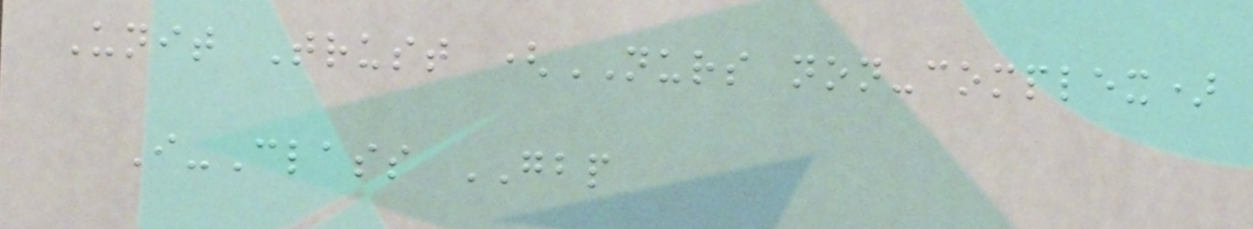Unit Trust (NURS non-complex)
I-Class GBP
